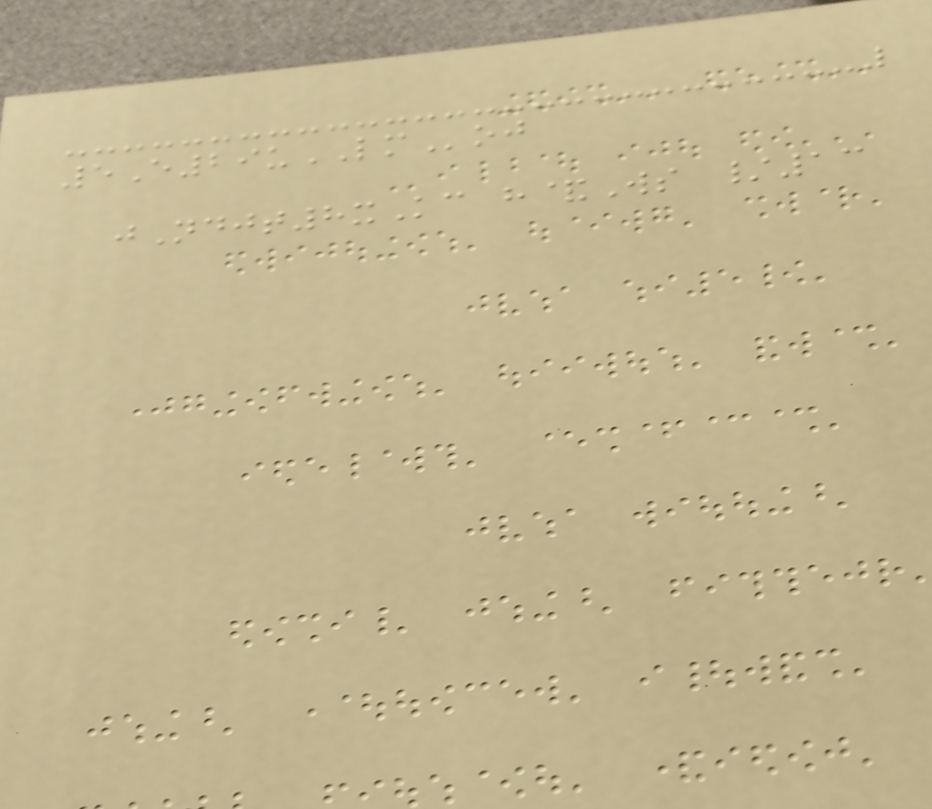5E29uLMoj
jNdjt8xKc h&Ws /13
